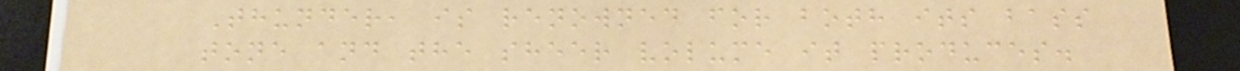Thunder, is renowned for both its bass
tone and the sheer volume it produces.
